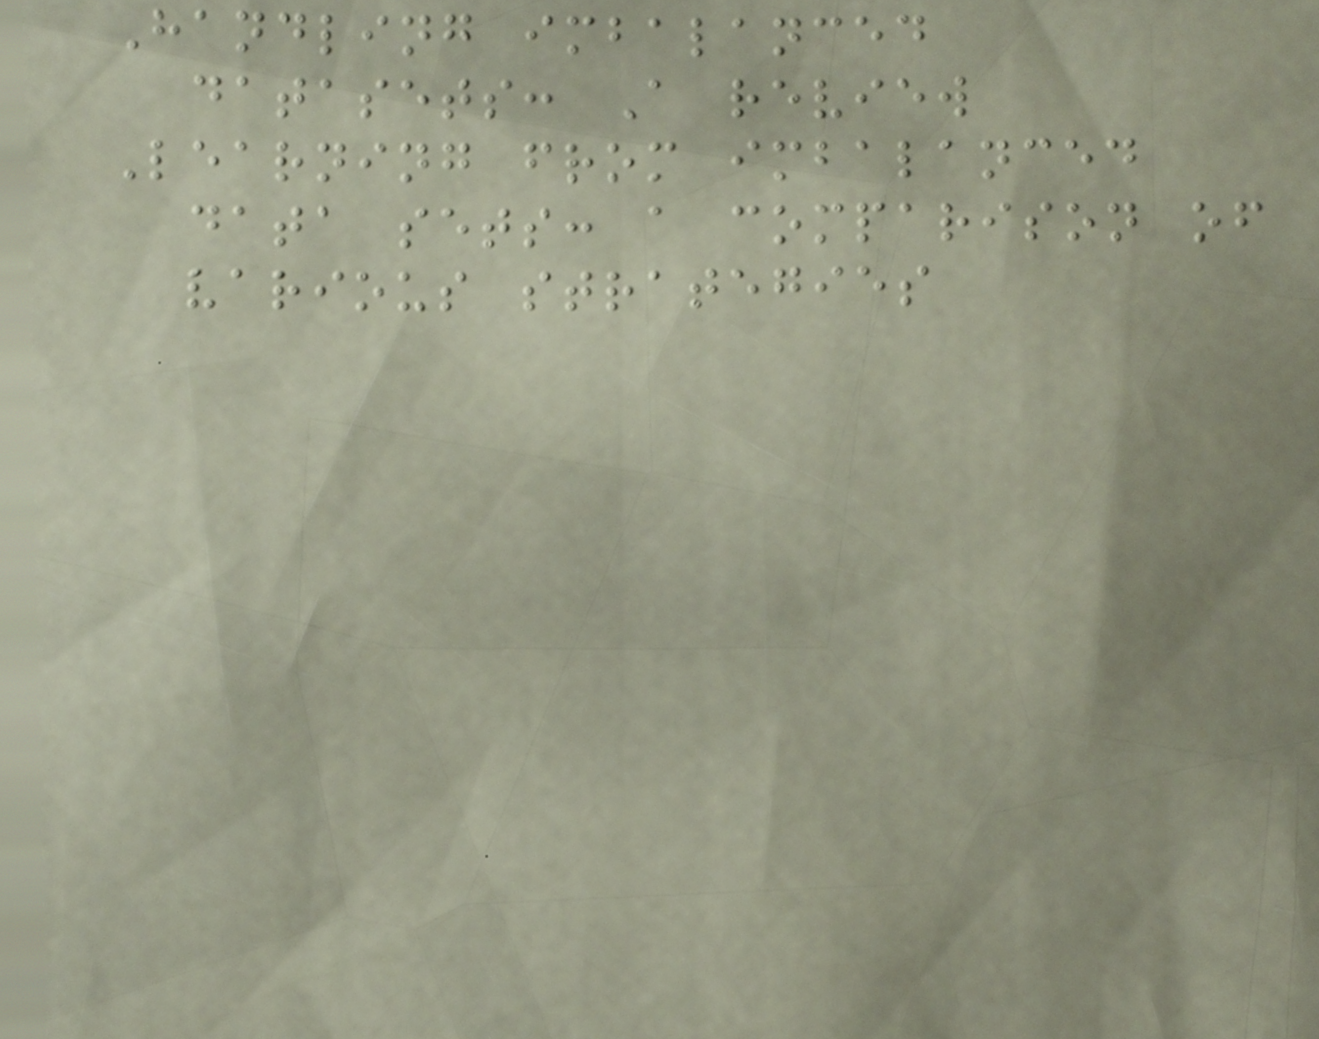Handling imbalanced
datasets: A review
Learning from imbalanced
data sets: a comparison of
various strategies
